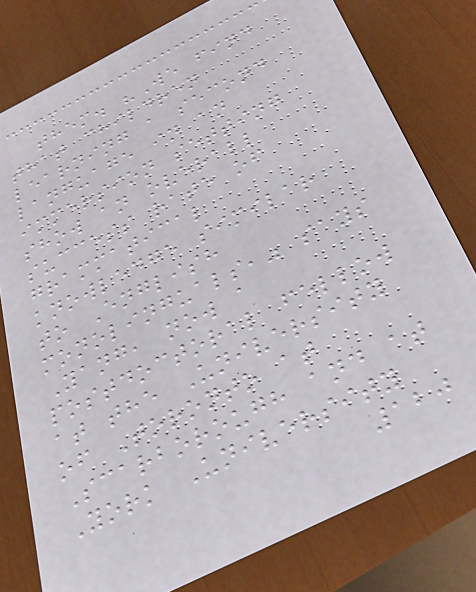them. "We find
that children
learning a second
language in an
immersion setting
show an overall
success rate of
grammatical
knowledge similar
to English
monolinguals," says
Yang, now a
postdoctoral fellow
at the University
of Toronto at
Scarborough and at
York University
120
